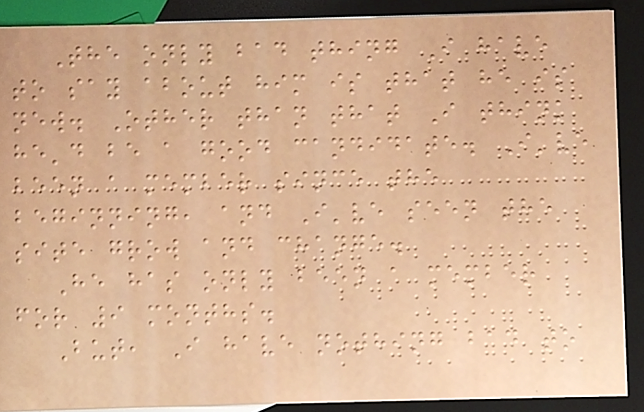The only bad thing I have
to say about him is that he is
new. Other than that I think
he'd be a good candidate. I've
been a member since the
beginning, and I've seen the
site grow and change.
He has only been a member
for 9 months.
But, I have nothing bad to
